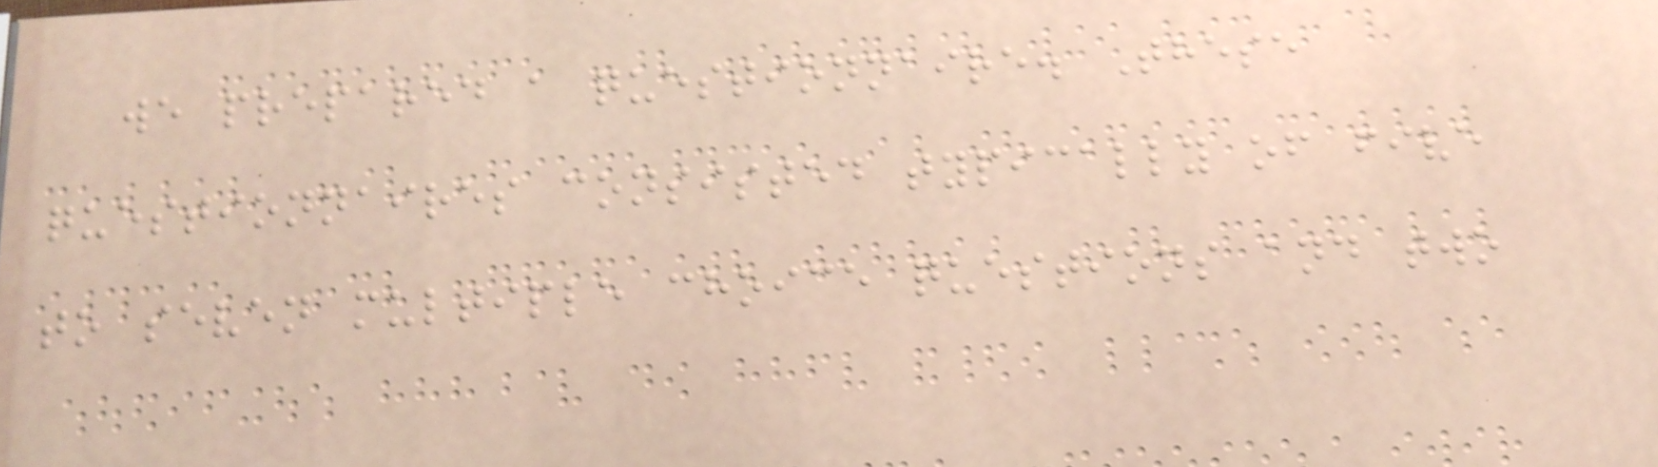we prepared a questionnaire. These
questionnaires consisted typically of five
to seven multiple choice questions and two
